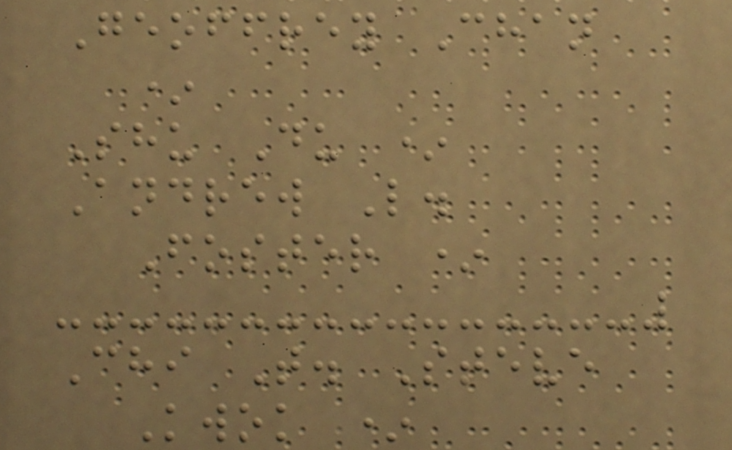Geoffrey Chan
*
Shu Du *
Andrew L.
Foster *
Chi T. Steve
Kwok *
